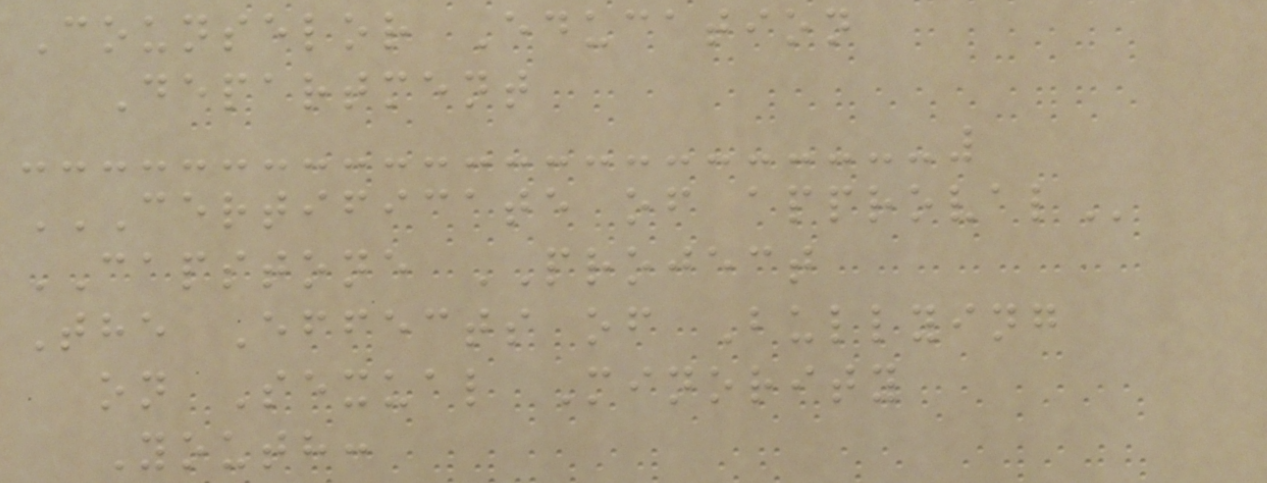Counselor Education
Department
CERTIFICATE OF APPROVAL
CAPSTONE PROJECT
The Effects of Bullying
on Sexual Minority
Youth:
